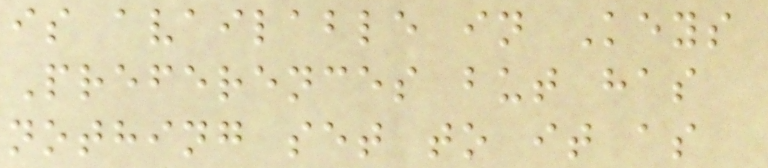is available in Keys
Preferences but has
nothing set to it as
